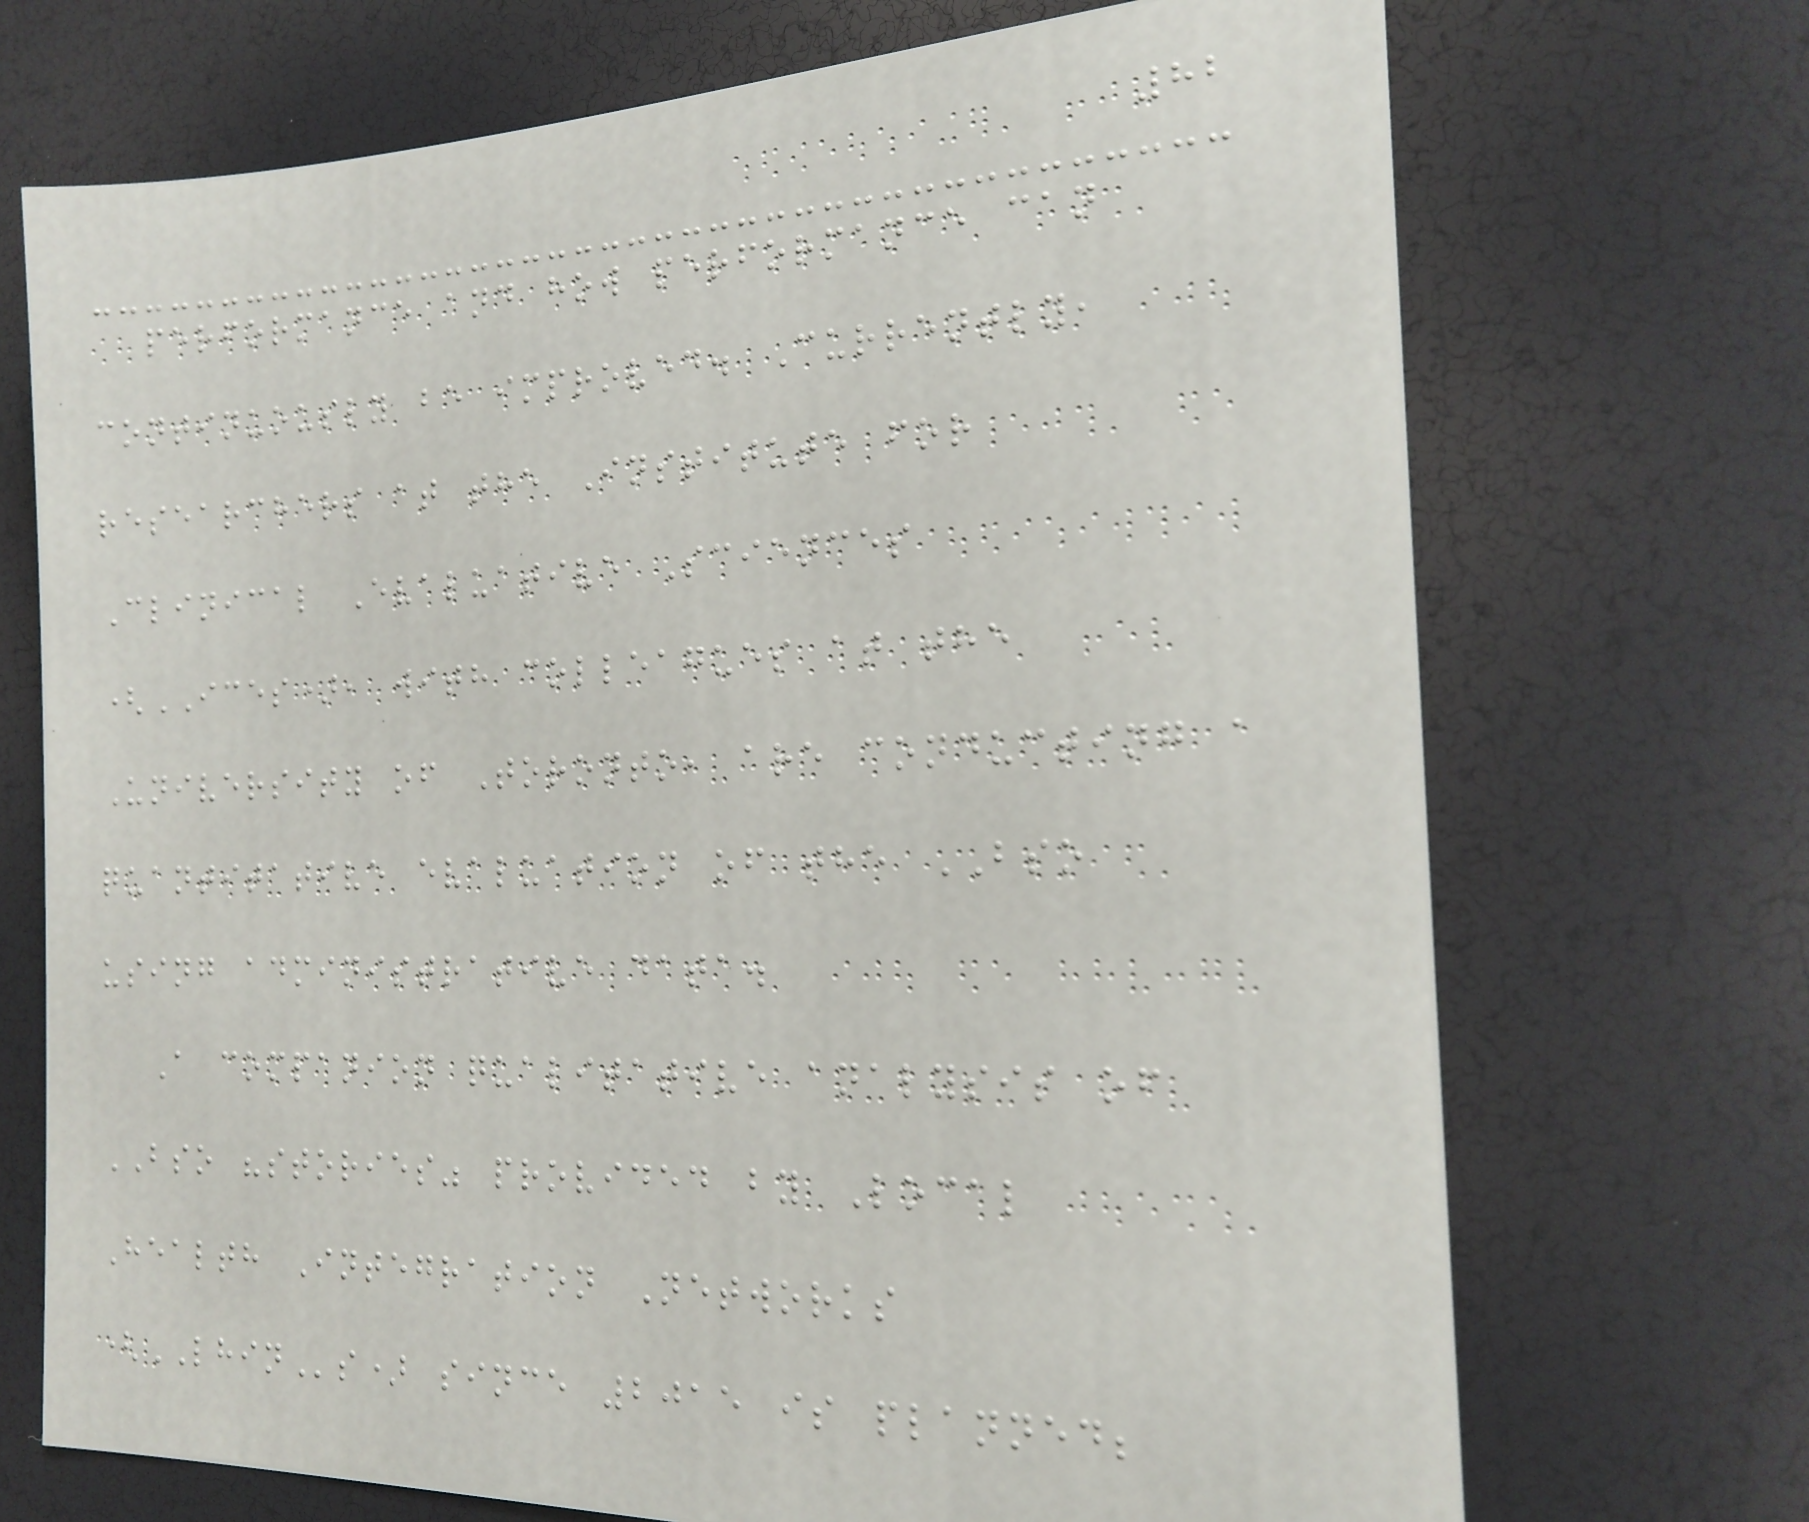82
performance and how performance can
continuously be improved. Currently,
researchers at the Institute for
Clinical Evaluative Sciences
(ICES), with colleagues at the
University of Toronto, are conducting a
quantitative evaluation of the BSO
using administrative data.
A companion qualitative analysis of
BSO "stories" provided by Local
Health Integration Networks
(LHINs) since 2015 is planned;
